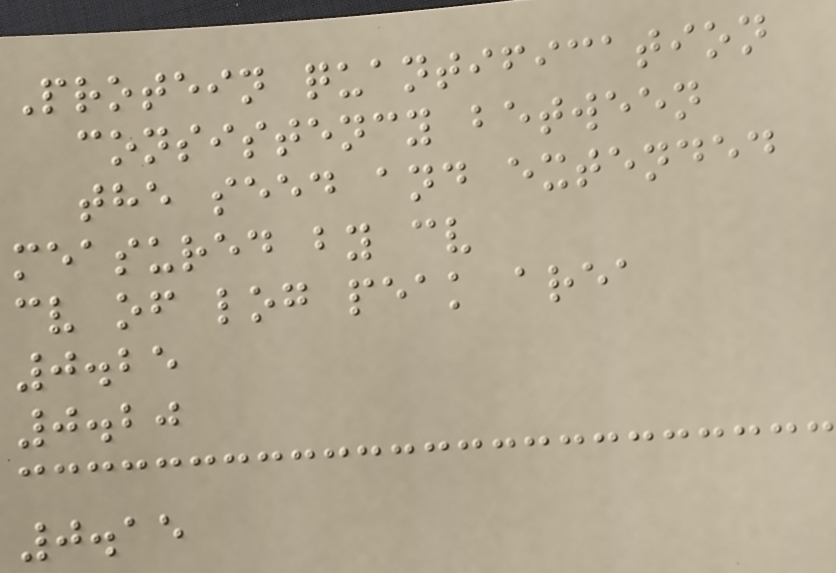Protein quantification
consistency between
the seed and extended
measured by cv
cv of log peak area
0.25
0.20
0.15
